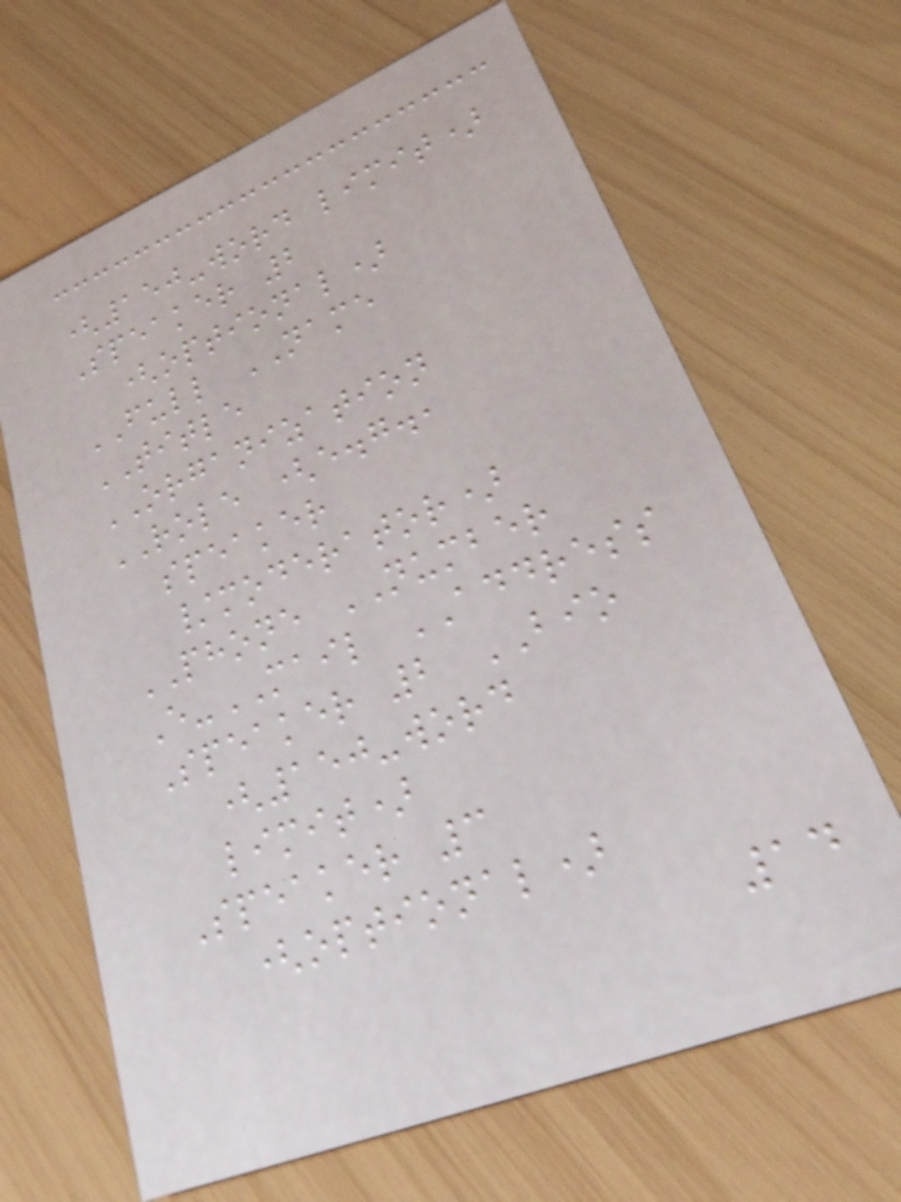(150-word limit)
Speaker 2
(optional)
FULL NAME
TITLE
ORGANIZATION
ROLE (e.g.,
speaker
/moderator)
PHONE NUMBER
E-MAIL ADDRESS
Speaker 2 BIO
(150-word
limit)
Speaker 3
(optional)
14
